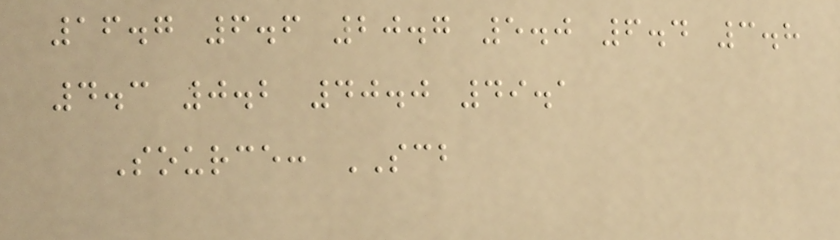16.7 6.6 20.7 5.0 6.4 3.8
4.3 0.2 40.0 49.1
Source: SCB
